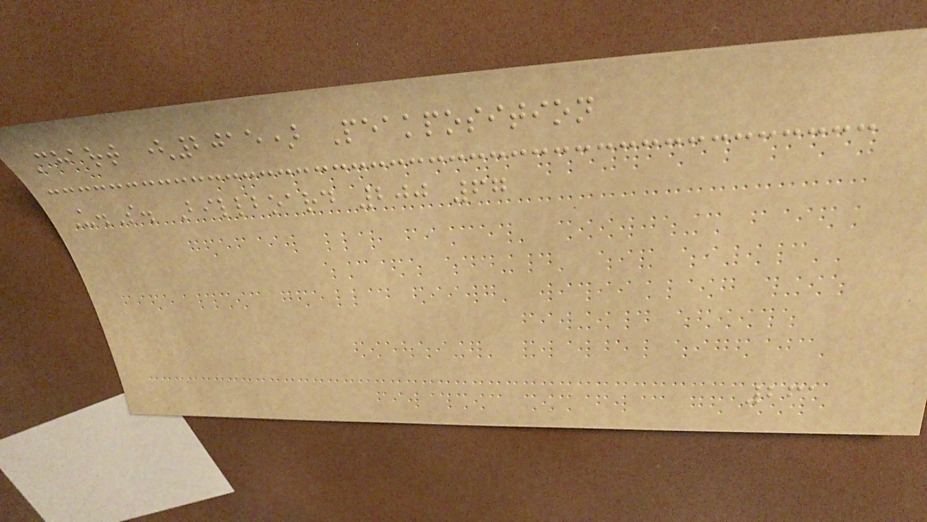Chart (2015) Peakposition
U.S. Billboard 200 67
261
